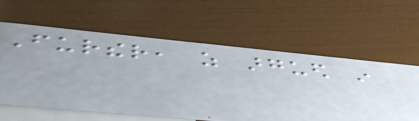Further, as argued in
